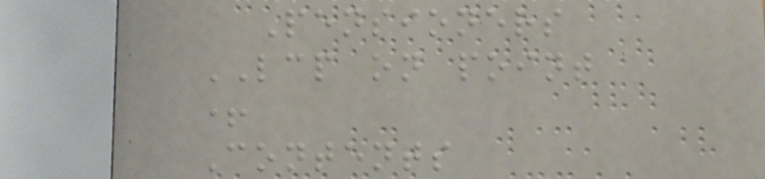Pensioners
LCP on point
+
Contents
